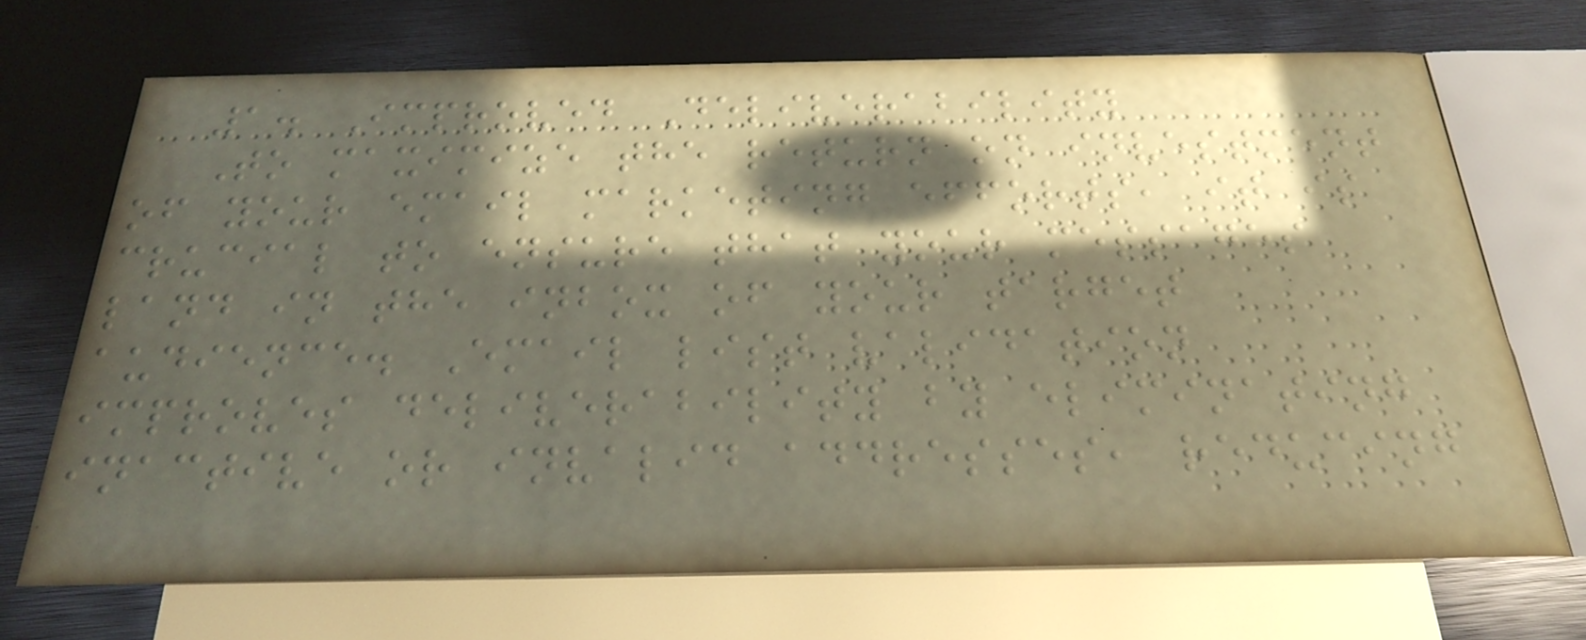1. Improved Deliverability
To maximize the return on investment
of your email marketing efforts, it is
crucial to ensure that your messages
land in the inbox of your target
audience. Email list validation
improves deliverability by eliminating
inactive or invalid addresses, reducing
